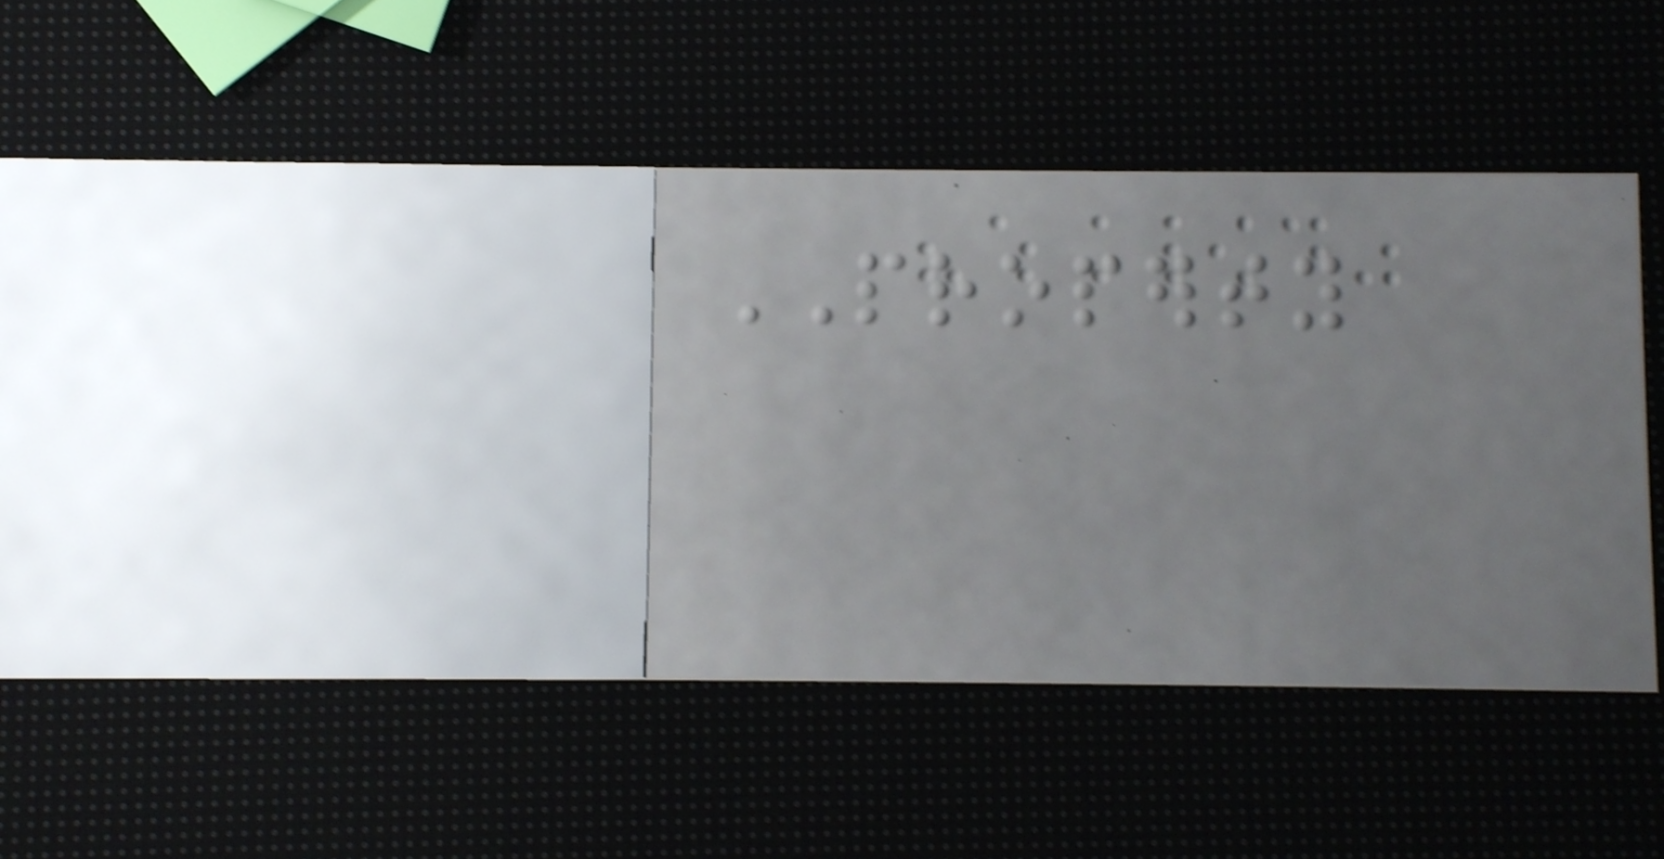PROPERTY
